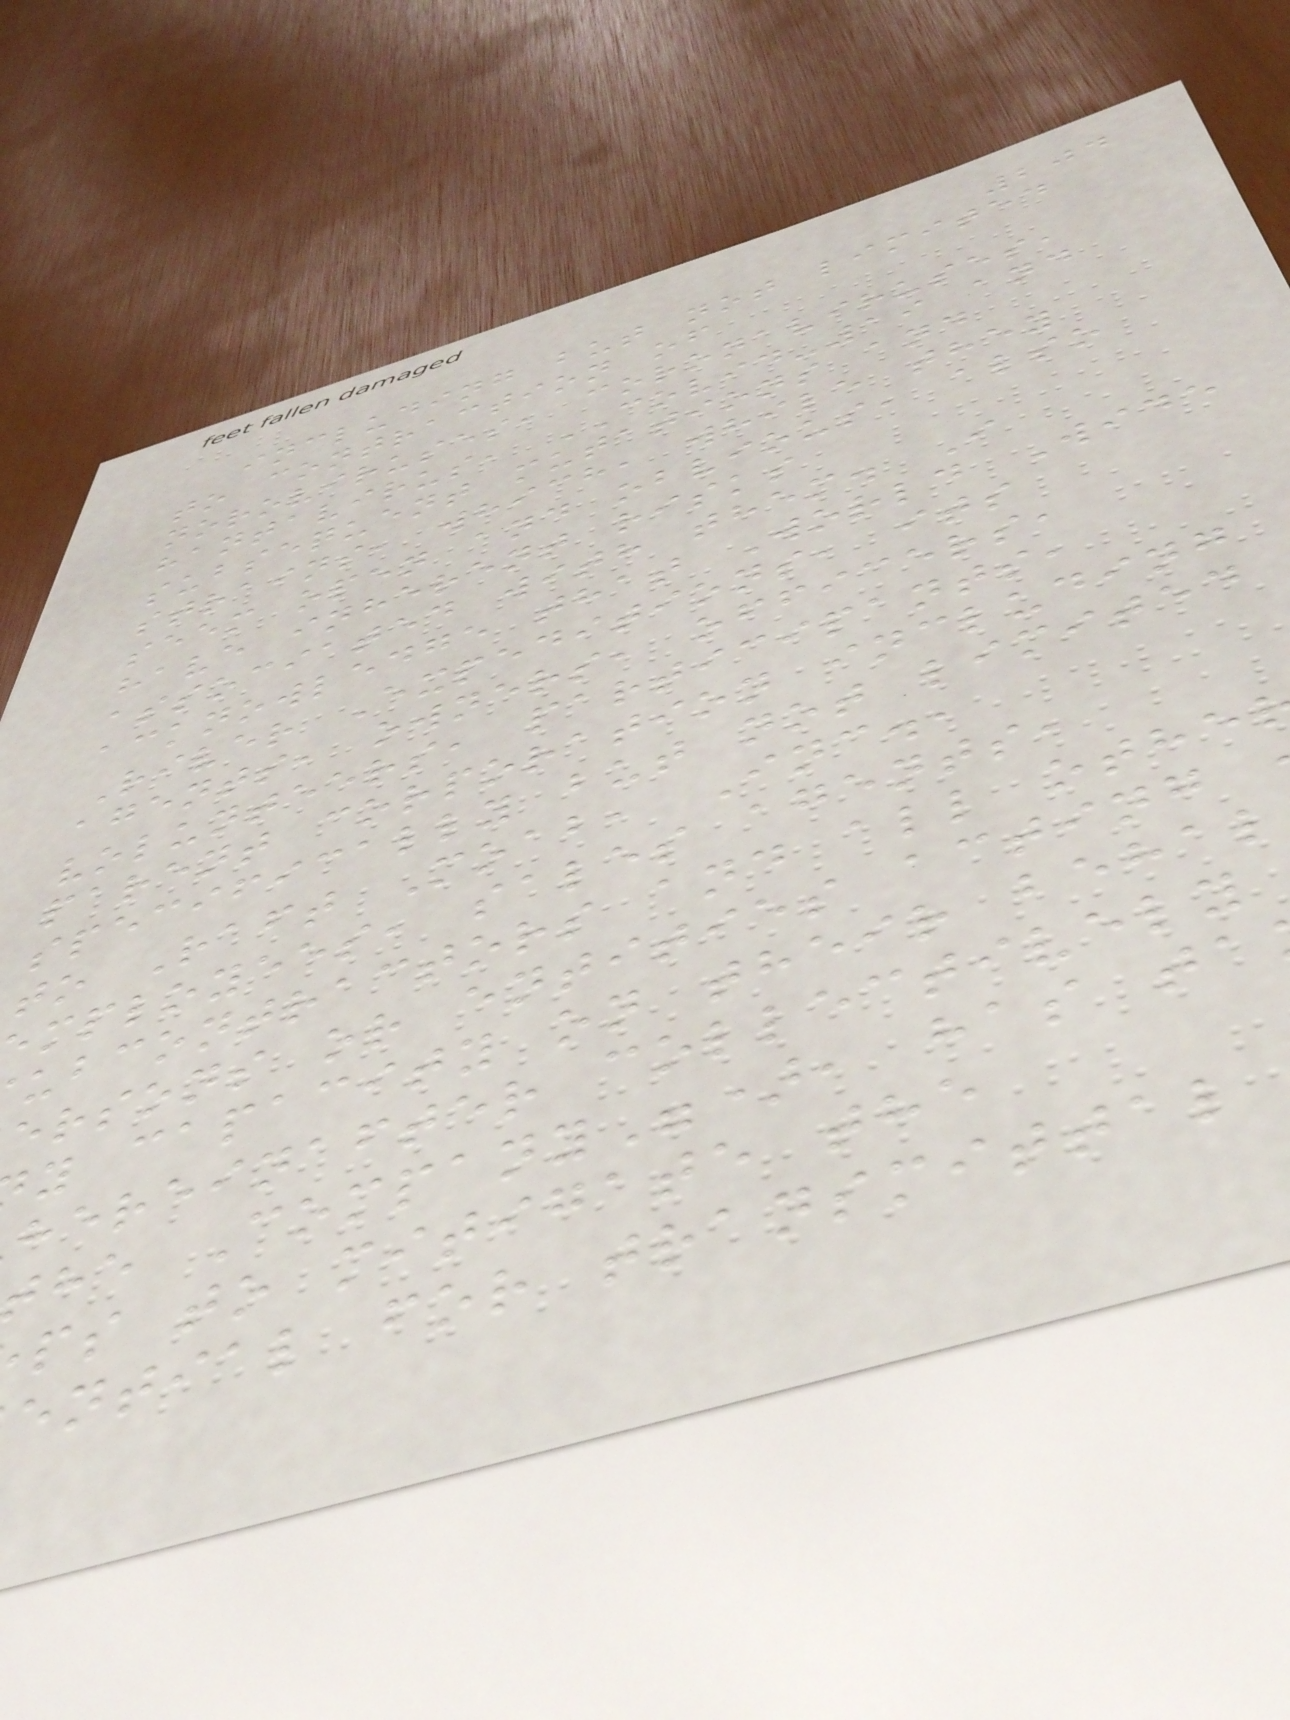204
including but not limited
to contraction of
noroviruses, coronaviruses,
hantavirus, COVID-19 and
subsequent mutations and
strains, which, while they
seem open and obvious, also
have inherent risks
associated with them. I
acknowledge that World Wide
River Expeditions, its
agents, owners, officers,
volunteers, participants,
parent corporation including
specifically but not limited
to Raft Moab, Inc.,
mployees, sales agents,
ubcontractors and all othe
ersons or entities acting
y capacity on their behal
hereinafter collectively
he Company"), has ta
ps to mitigate the
ential for transmittal
